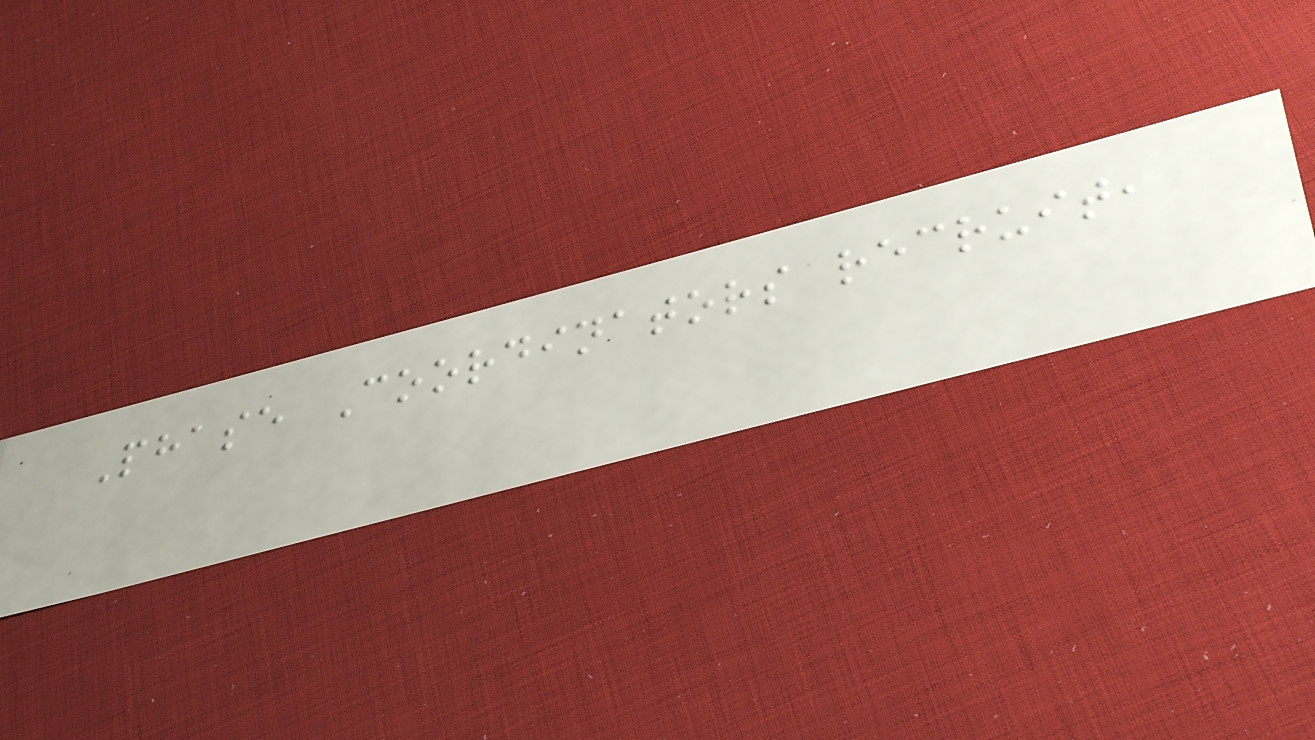Phase Coordinators recruit,
